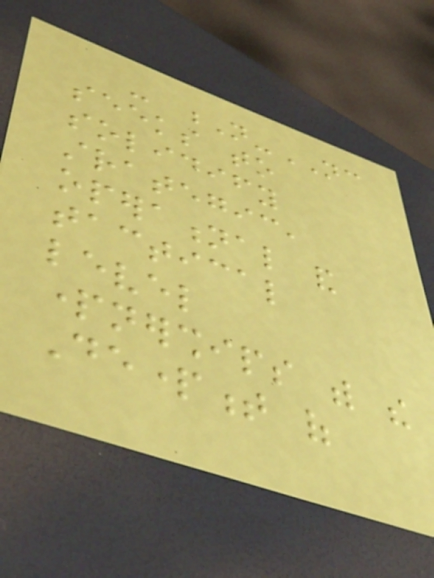- N-NC
seeks to
solidify
strategic,
operational and
tactical
level
partnerships with the
Department of
